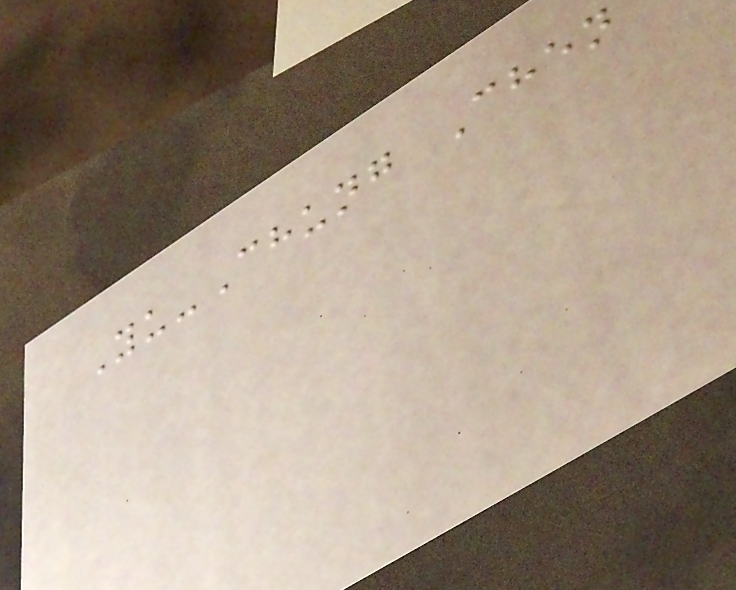Yu-Chung Chen
